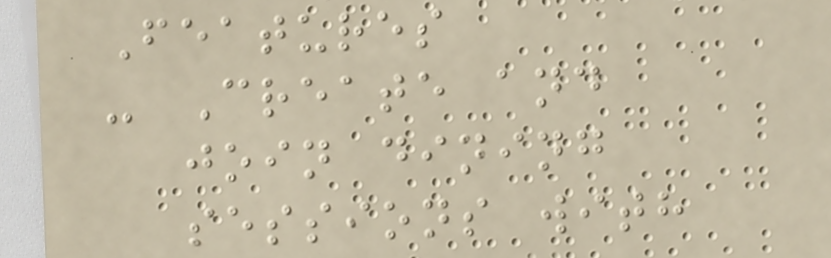Features
- Create and
join dining
sessions with
